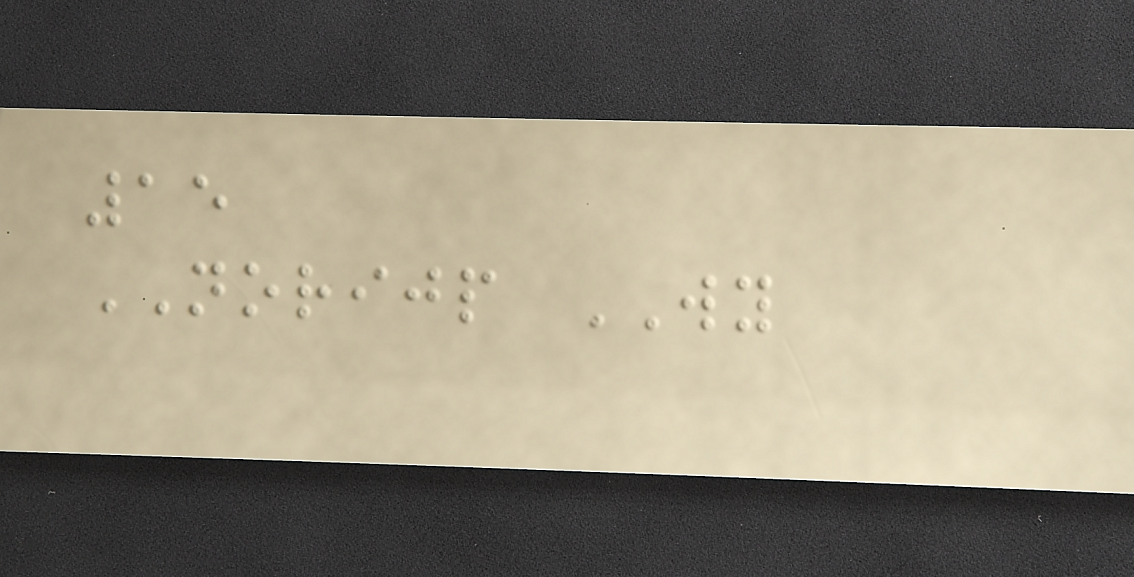15
NORIJP WY
